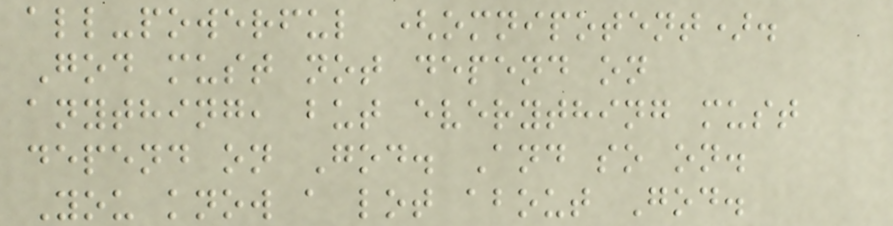all-powerful (omnipotent).
God must not depend on
anything, but everything must
depend on God. And so on.
You know a lot about God.
